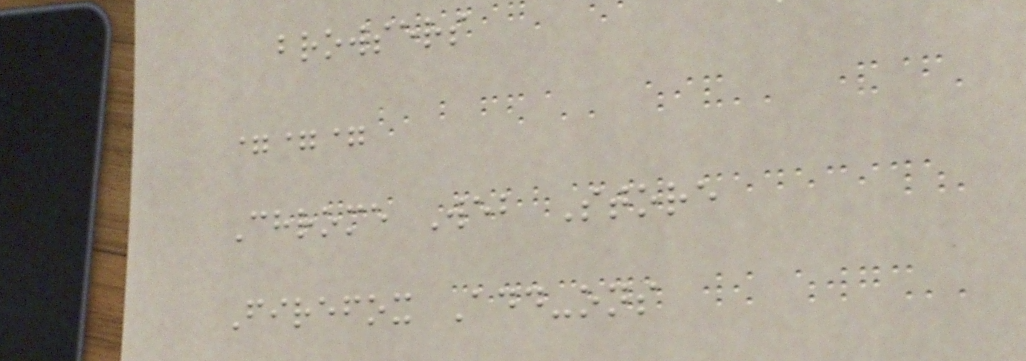browsers
===
Chrome Web Store
Firefox Add-ons
